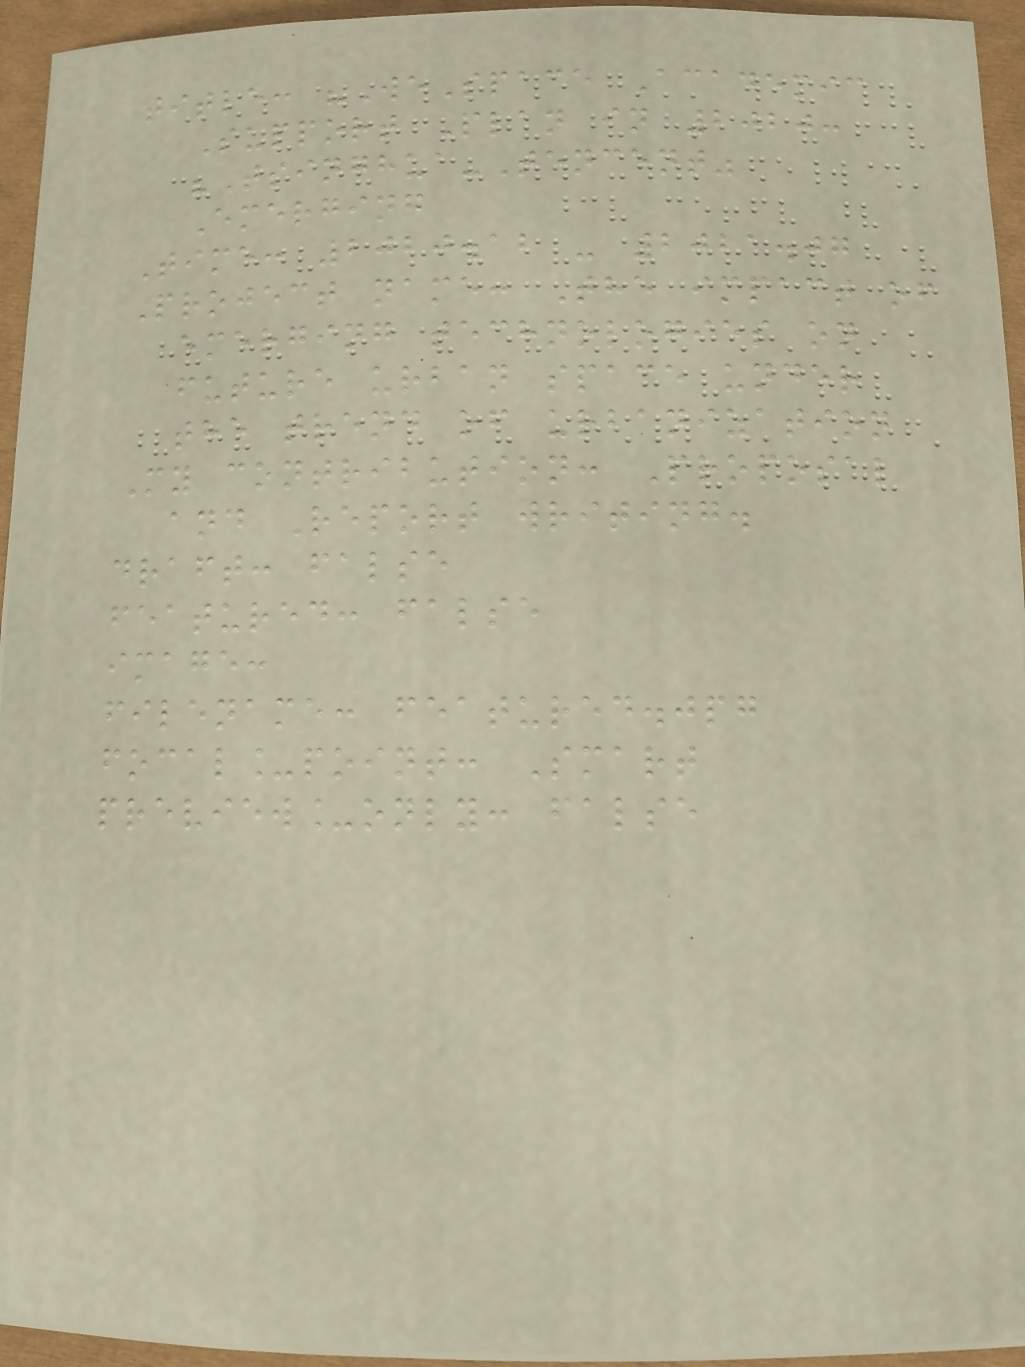title: "WeSpace Academic
Support Plan in 2020:
"Tsinghua-Tencent"
Emerging
Time: 2020.12 - 2021.07
Project name: The impact of
emerging technologies on
future urban space under
the trend of urbanization
My contribution: Proposal
and Report writing.
draft: false
featured: false
image:
filename: featured.jpg
focal_point: Smart
preview_only: false
